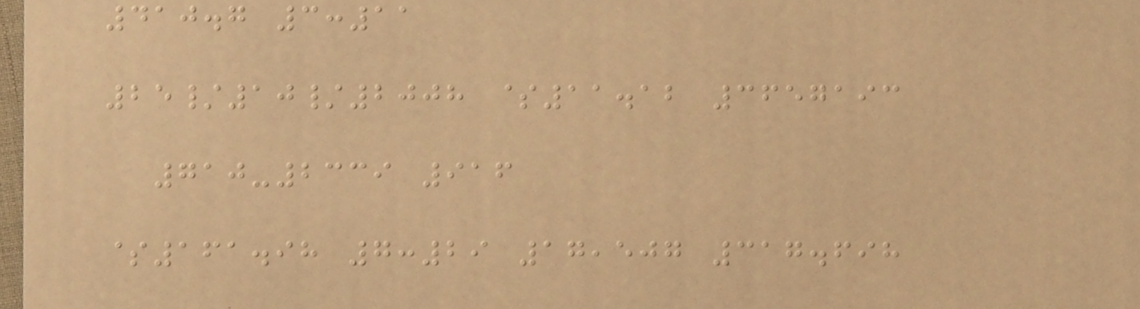410.7 3:11
25/10/2008 $11.12 3657193
710-2339 916
$161.98 7:29 17,507 317.698
